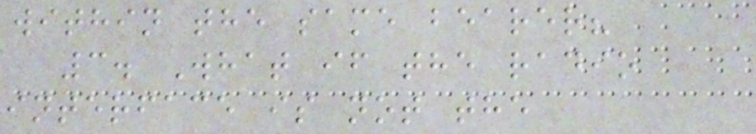within the same bearer?
3. What if the radio
interface is not the
